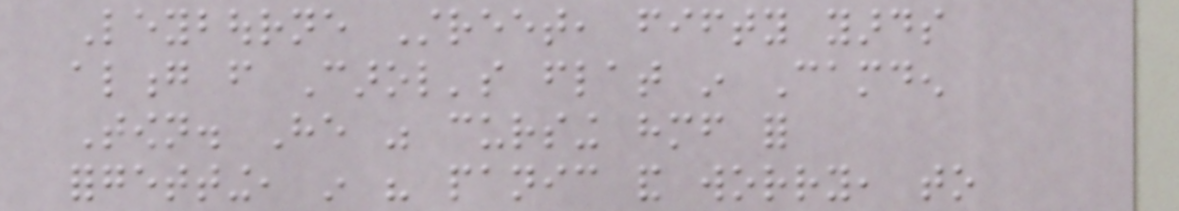Leybourne Street, fifty yards
along from Carol's flat in Camden
Town. He was cursing himself for
forgetting, in his panic and worry, to
